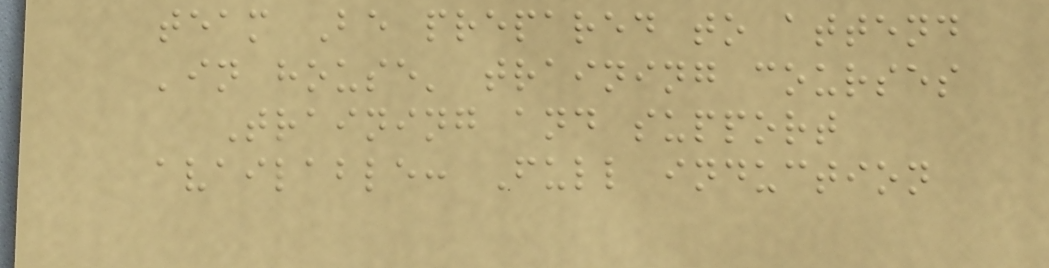team Be prepared to attend
'in house' training courses
Training and support
available: Full induction
